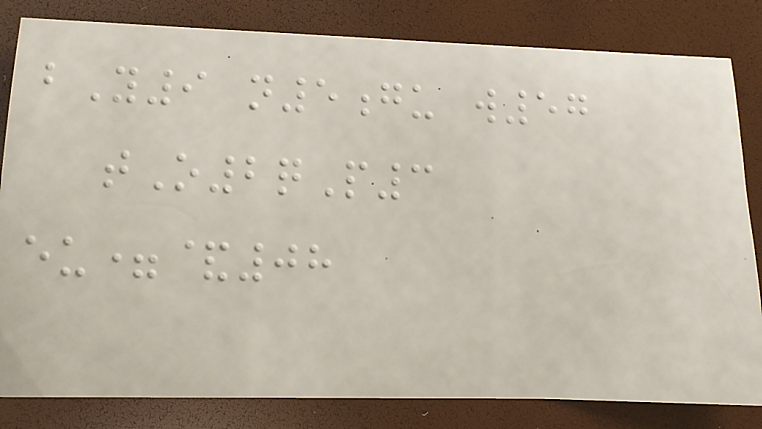bY9 n5gu w57
tO2qP3
eu=&08
